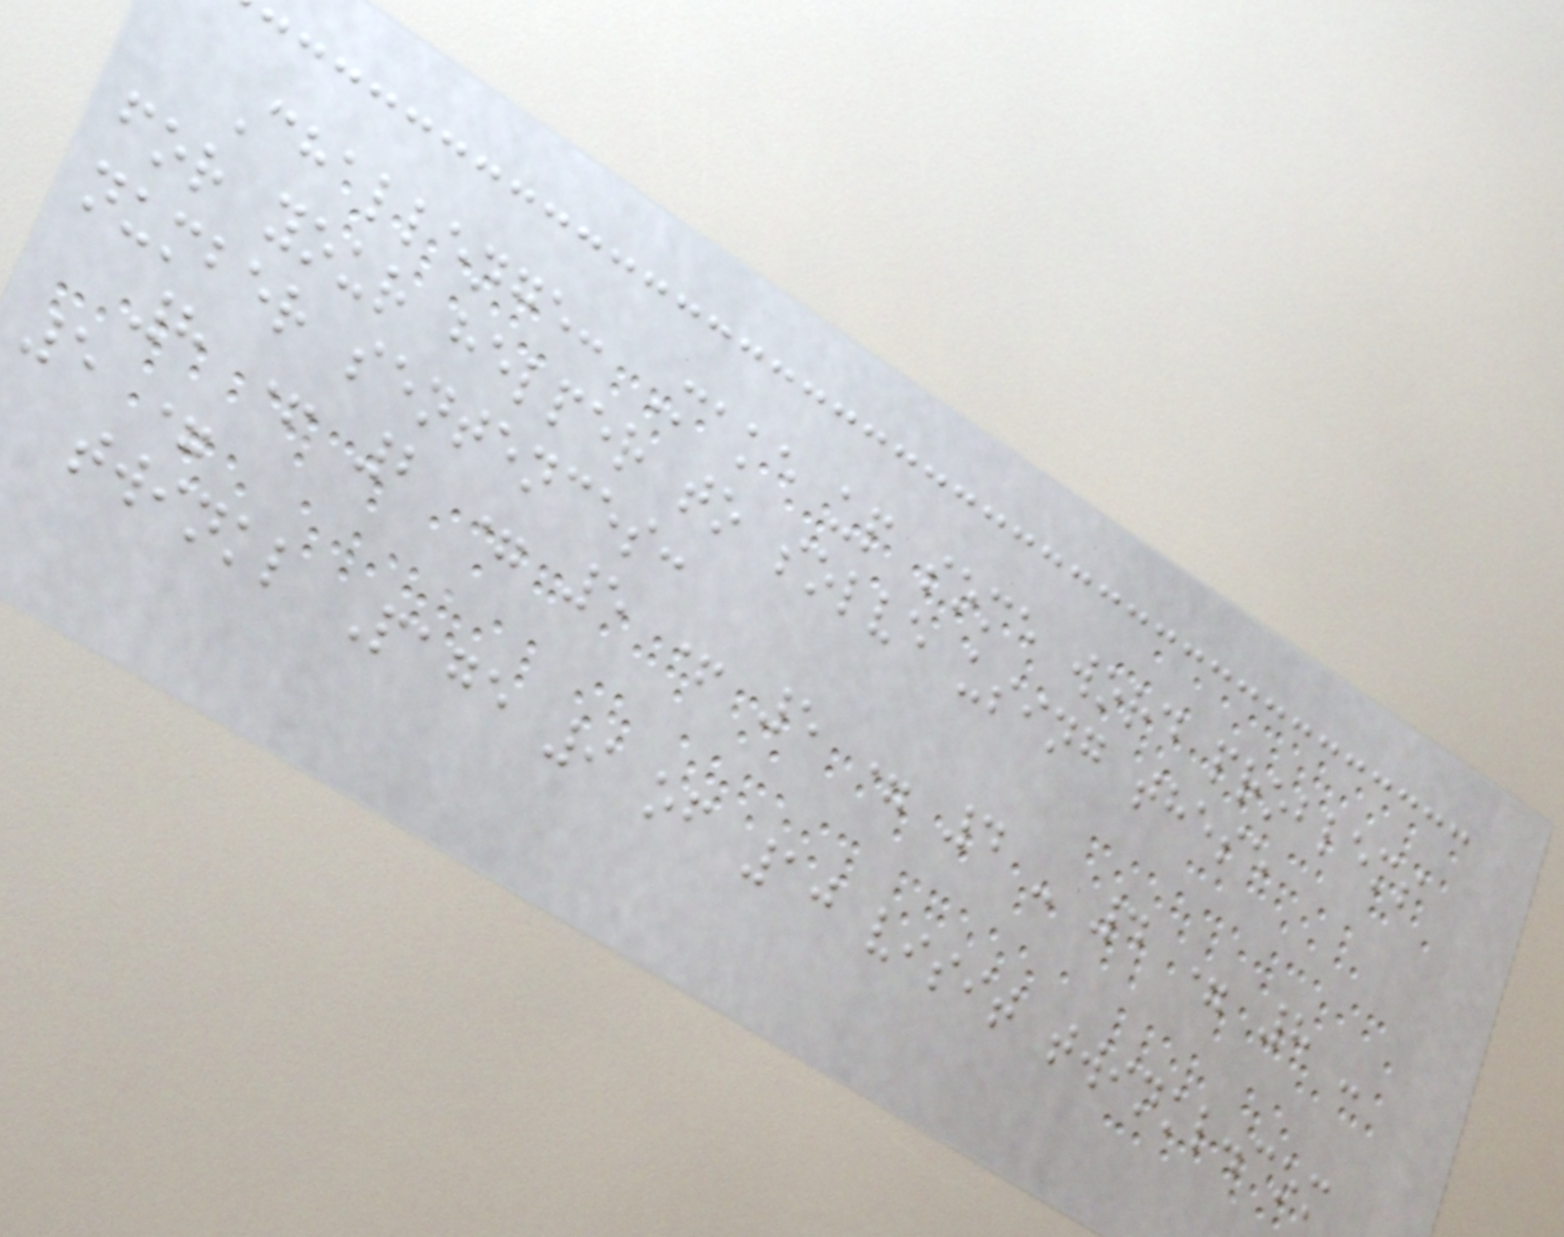Challenge: Make up some word problems
for your helper to solve using these
number sentences:
8 + 2 = 5 + 5 = 4 - 4 = 8 -
5 =
twinkl Page 9 of 10 visit twinkl.com
